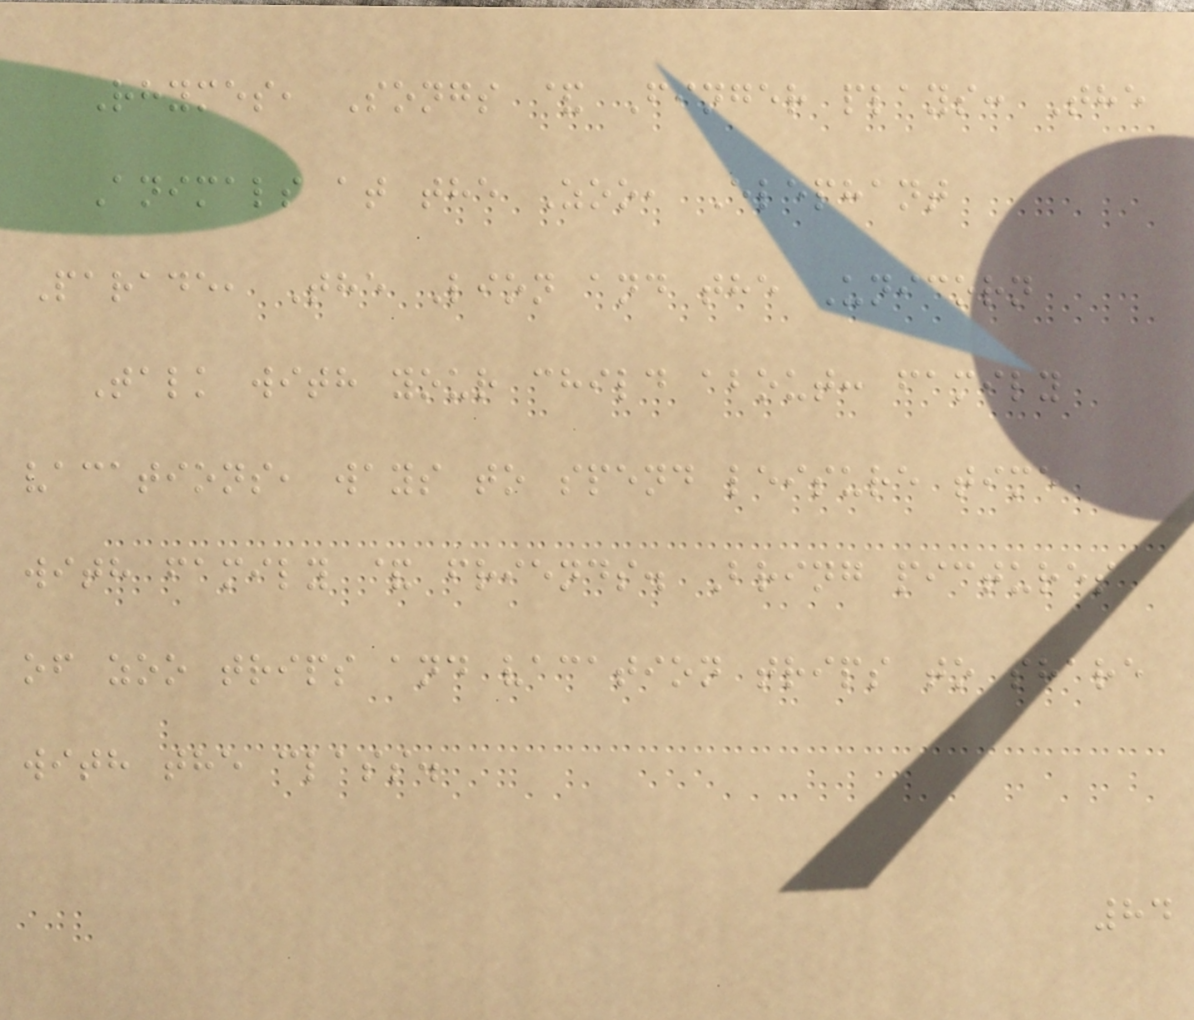Rhymes, Songs & Finger plays: The
Animals at the Zoo, Elephant
Parade, The Lion and the Unicorn
Talk with your child about: family
vacations, ways to spend leisure time
with family & friends. Bring pictures
of zoo trips and vacation trips to share
with the class.
84
